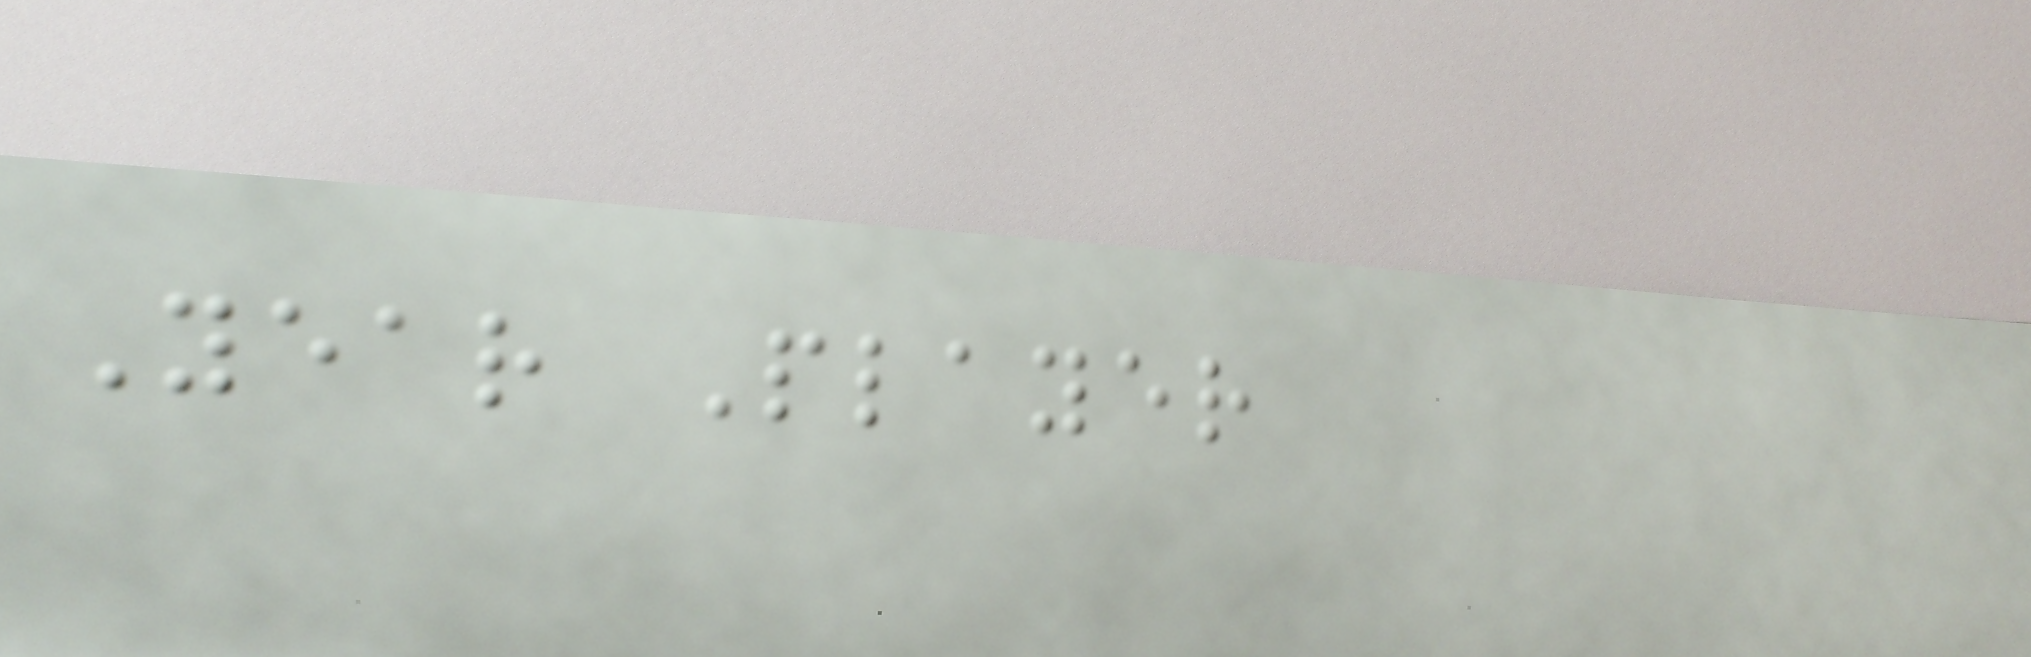Year Player
